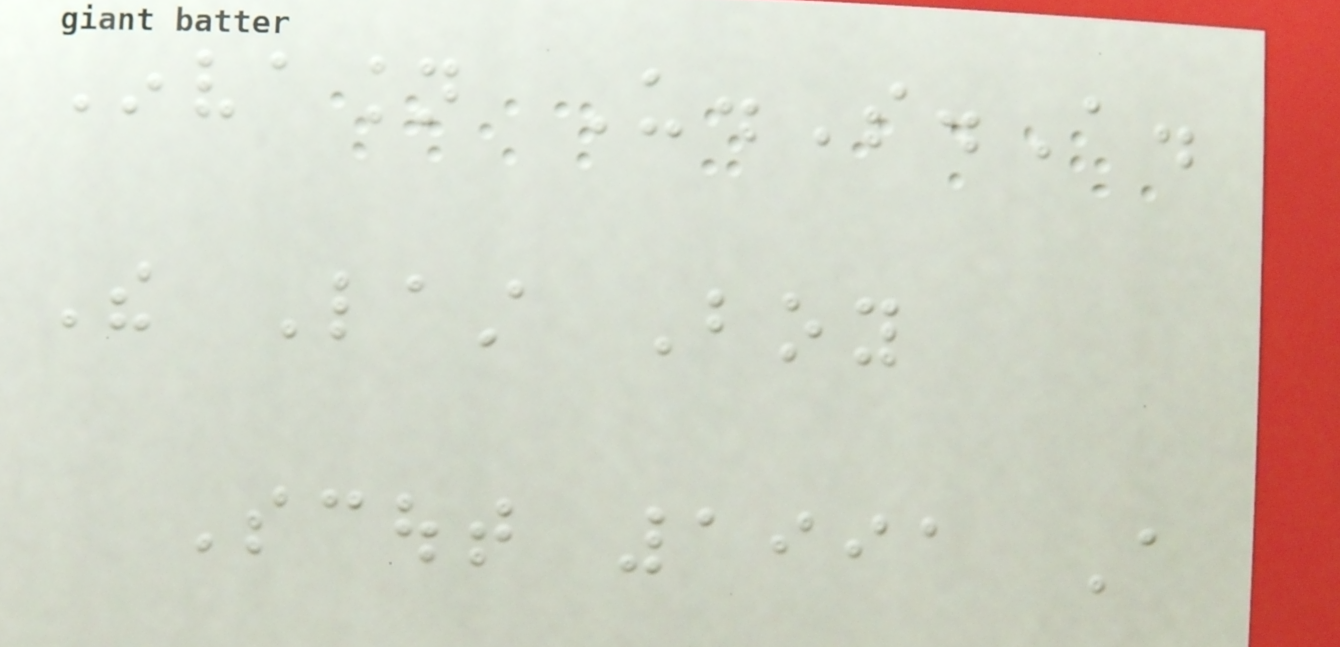Invasion U.S.A.
The Last Boy
Scout 1991 A
